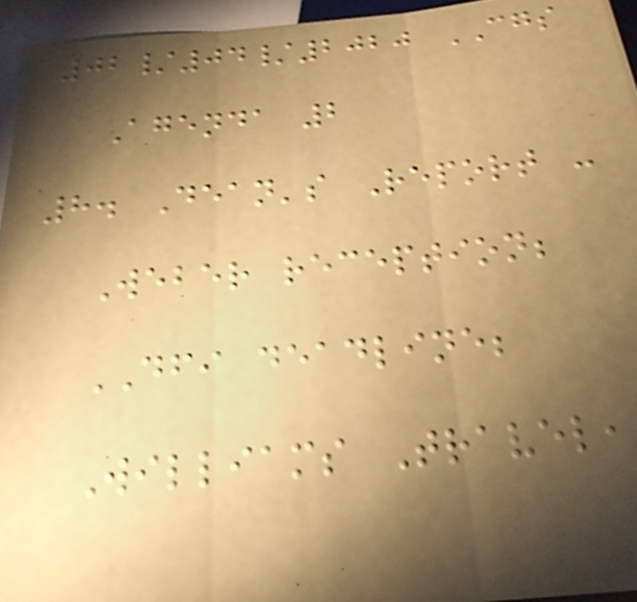02/04/2020 CGS
Agenda 2
8. Dean's Report -
Weber reception;
DFI deadline;
Williams Travel,
